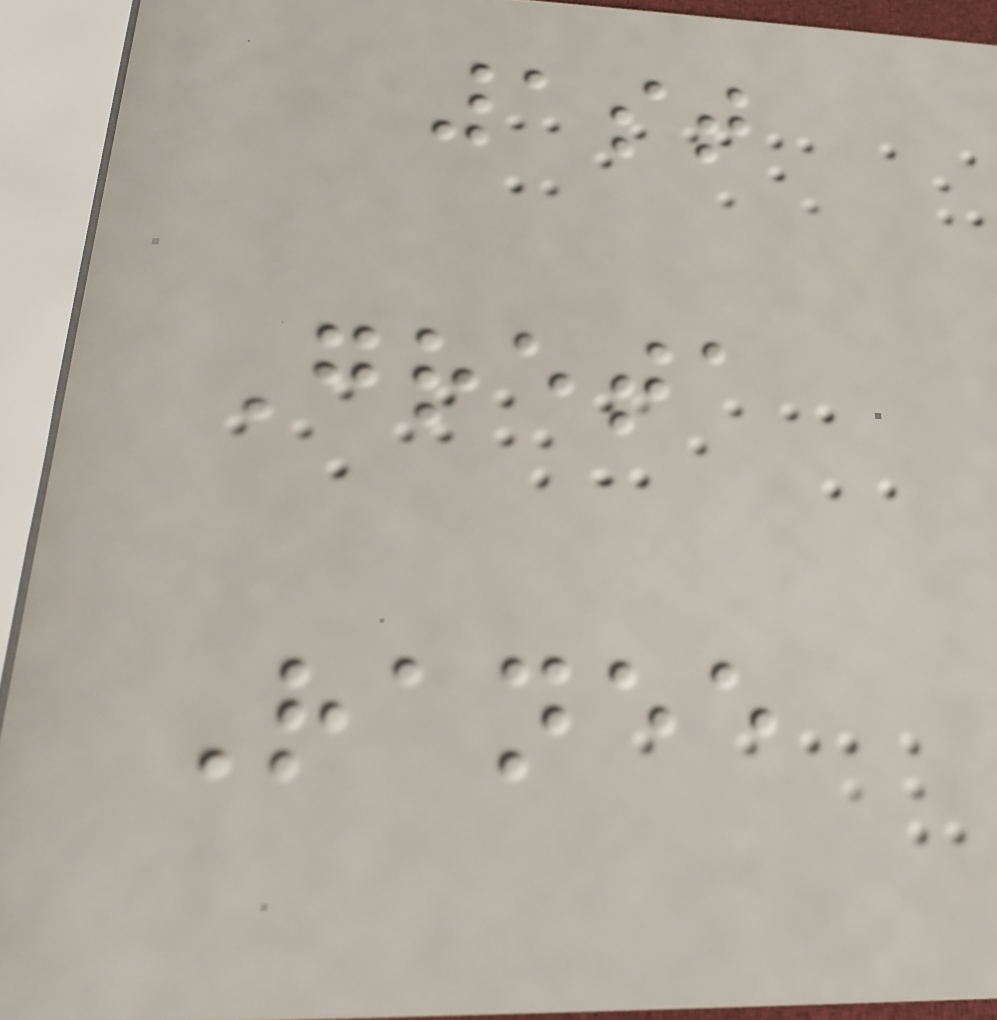1st
Greta
Ranee
